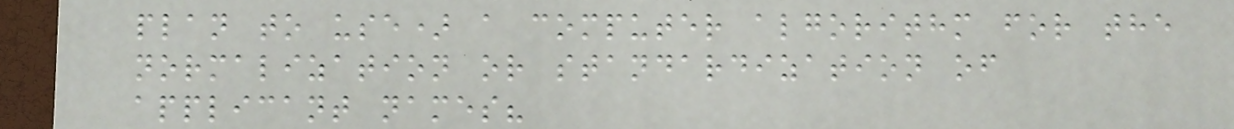plan to use) a computer algorithm for the
normalization or standardization of
applicant names?
